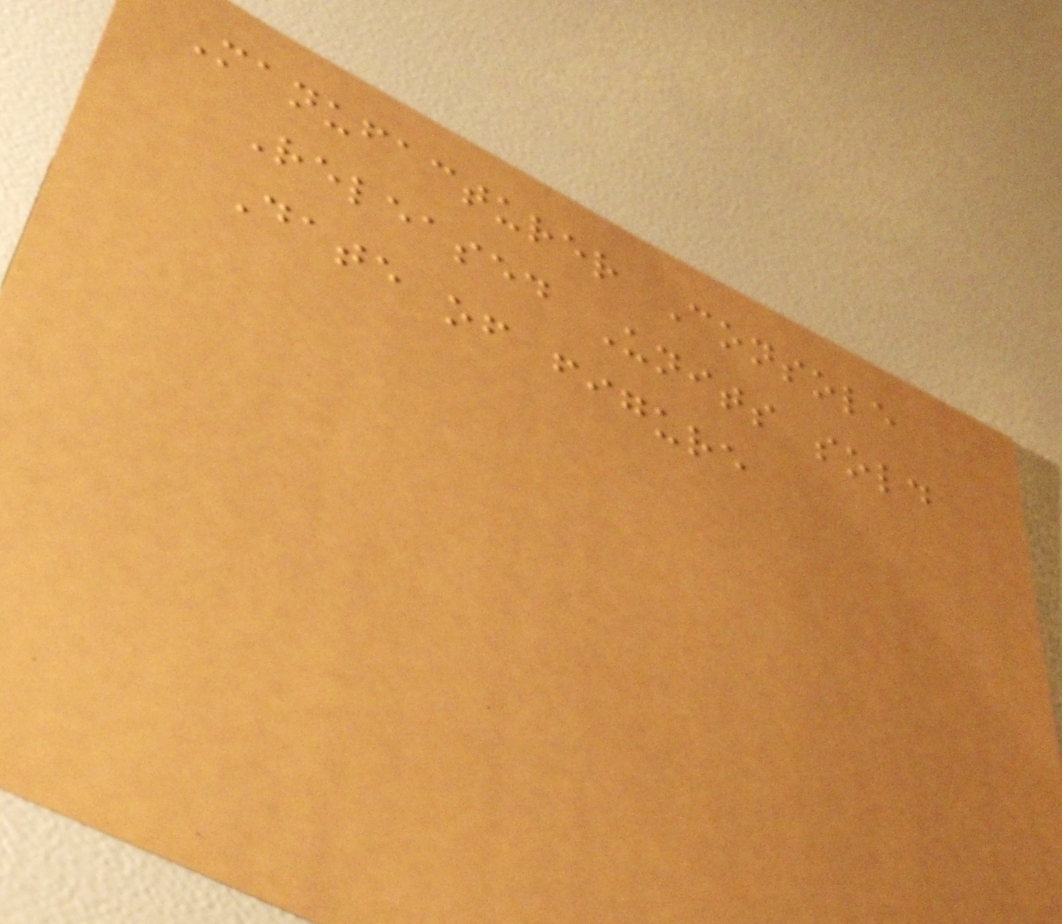Manufacturer Console
Released Units sold
Date of figure
